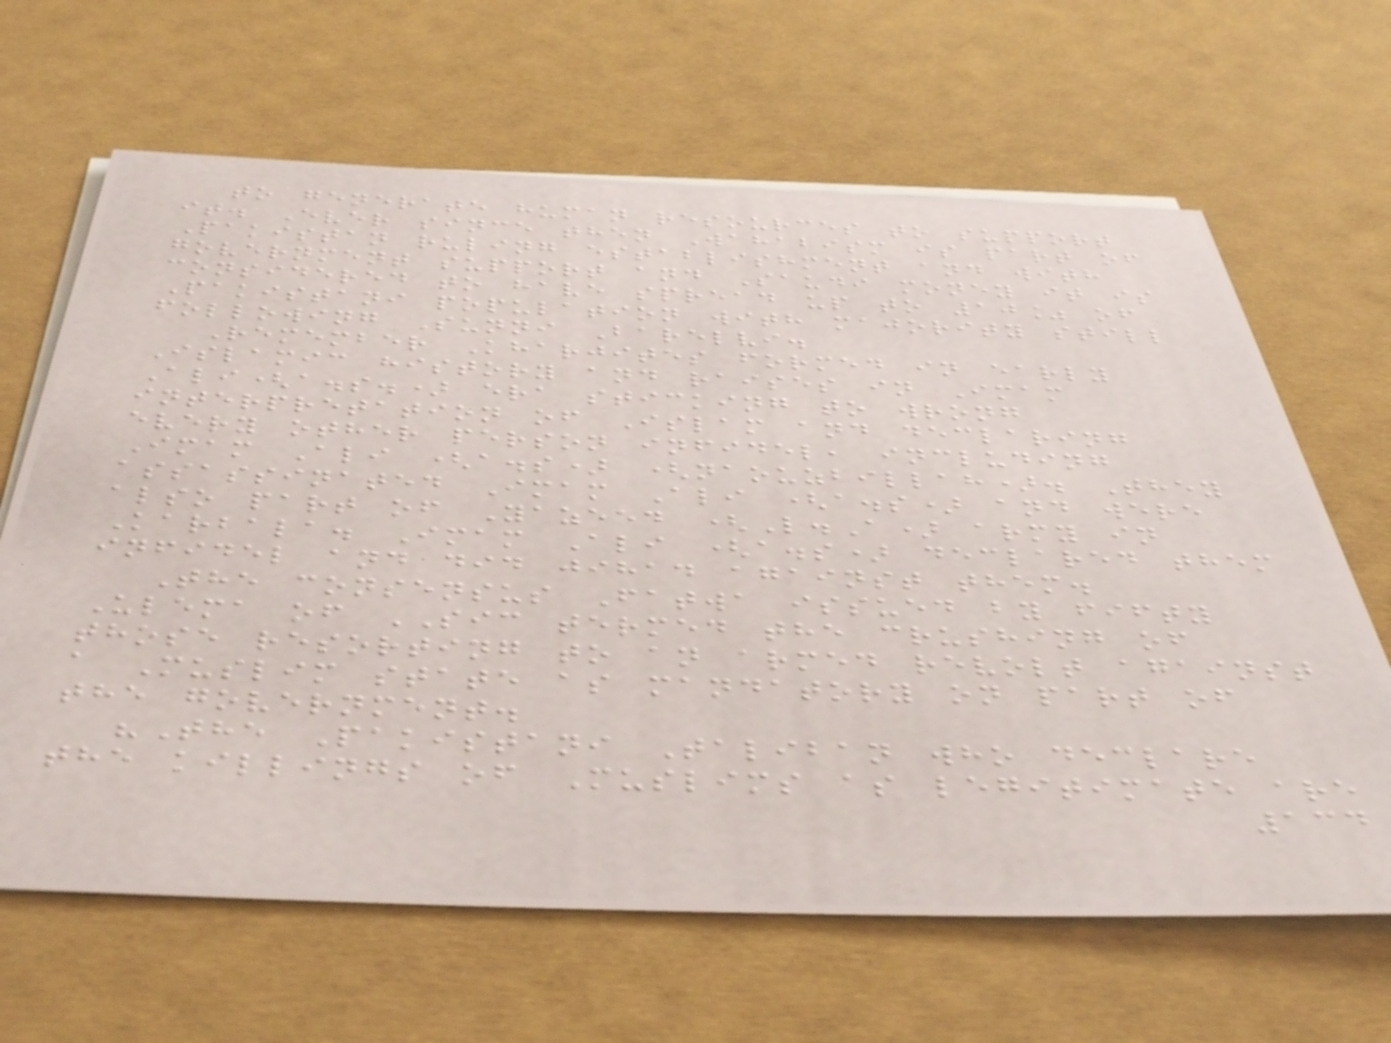to generate human resources to support
it. Ever since then Wahabism is part of
Pakistan ruling establishment and with
government support and Saudi money it is
considered to have spread up to 10% of
Pakistani population with majority still
following Sunni Barelvi.
Remember Kharjites formed in early
Islamic history and raises in Imam
Ali(a.s.) era sticking to wrong
interpretation of Islam and declaring
every other person infidel, including
Imam Ali (a.s) (naouzbillah). They
assassinated Imam Ali (a.s) and were
also part of Yazeed (L.A) army in
Karbala. Imam Ali (a.s) declared them
infidel and did jihad against them.
The consensus Fatwa issued by fifty
Ulema of SIC termed the crushing of
those resorting to an armed revolt against
a Muslim state as mandatory on part of
the government.
"The Pakistani Taliban who declare
the killings of Muslims as legitimate are
134
